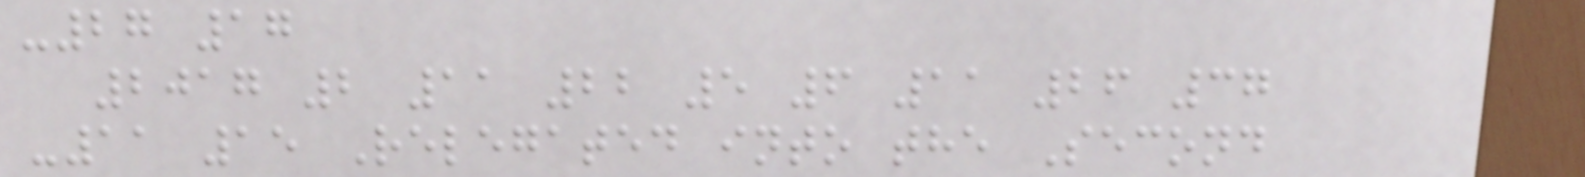-27 17
2017 2 11 22 5 6 11 26 37
-11 15 Relegated into the Second
